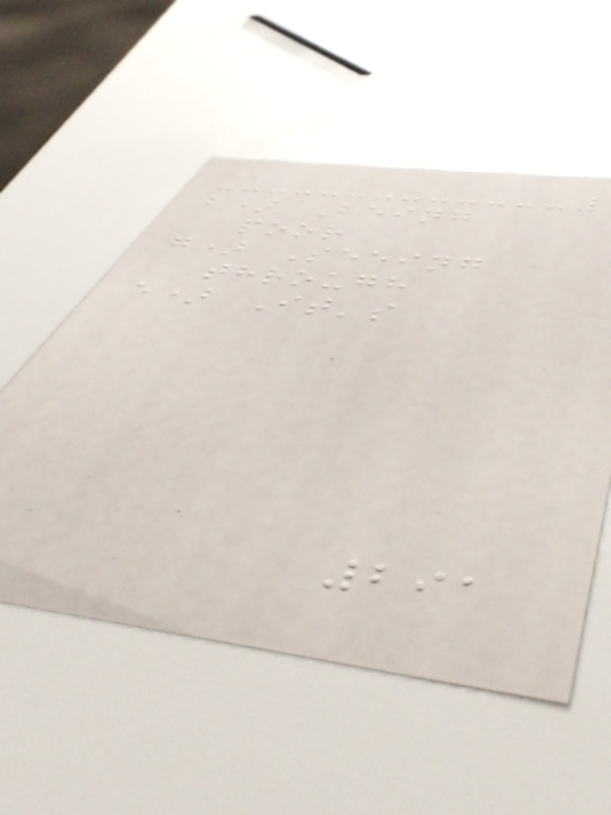b) Being
poor
g) Seeing
through
e) It's
291
